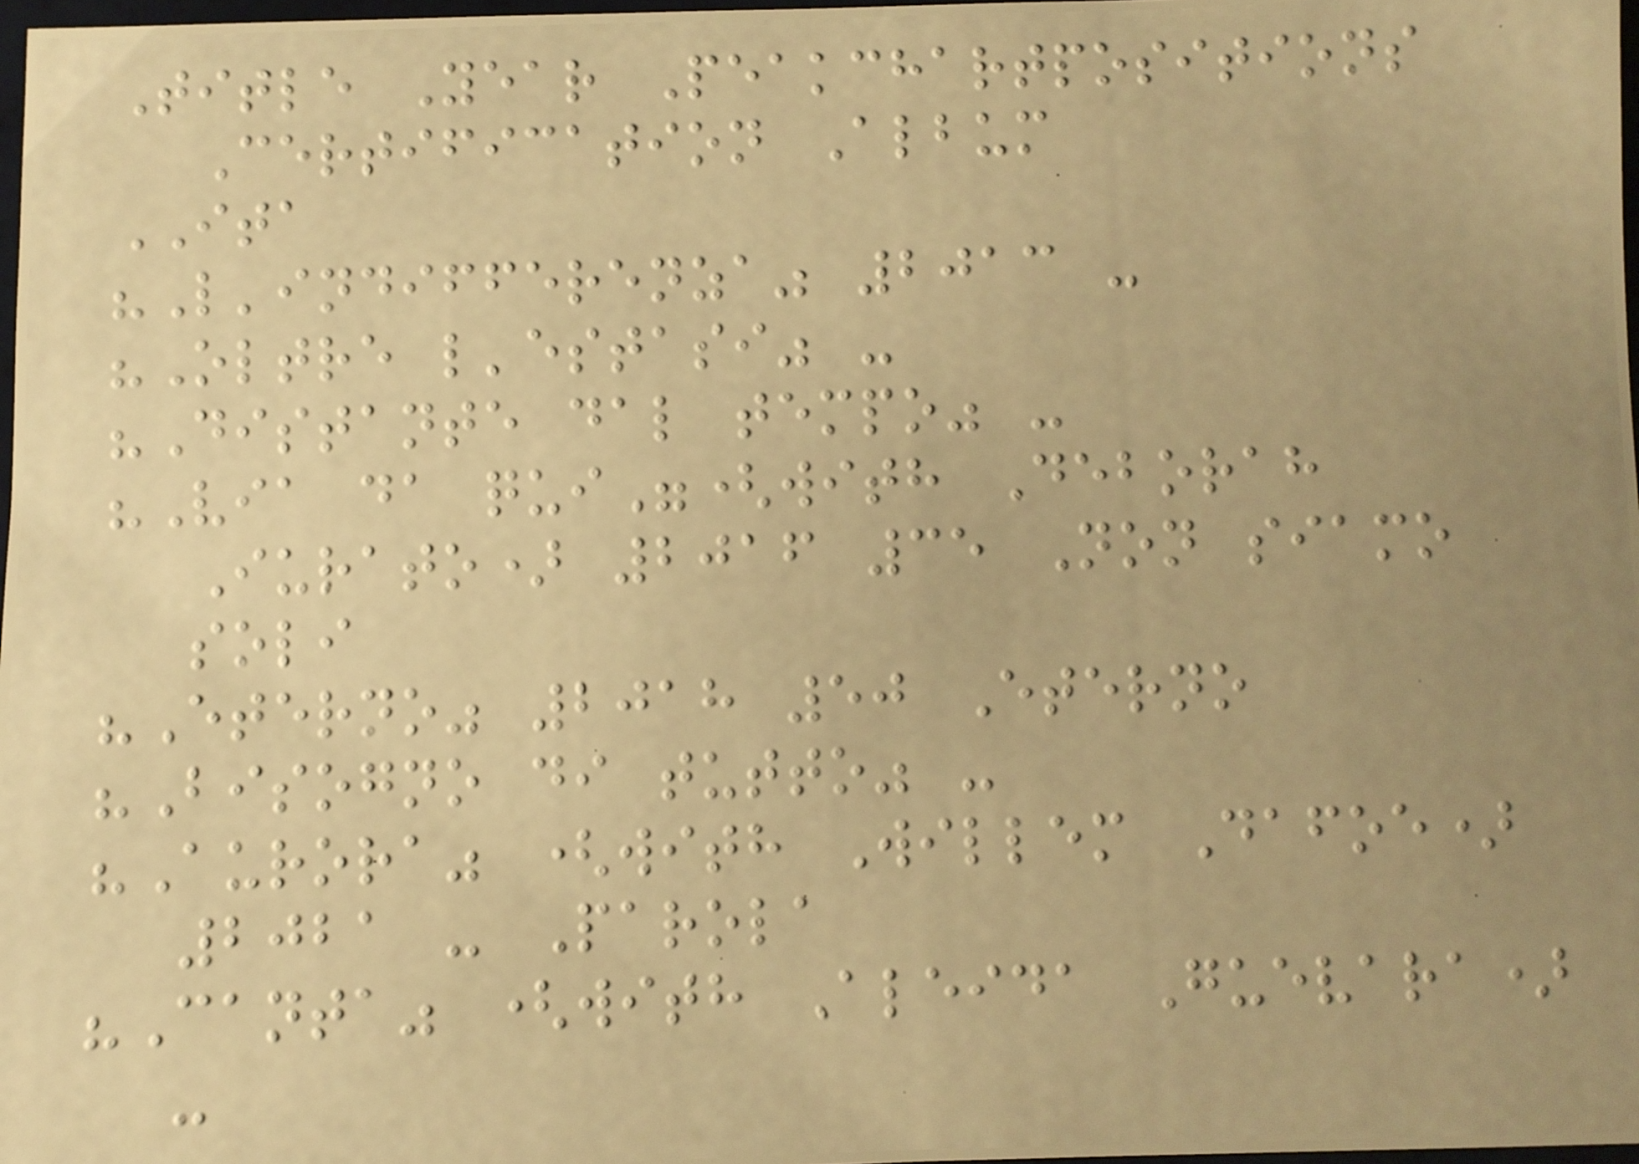Title Year Peakchartpositions
Certification Album
ITA
"L'indifferenza" 2013 -
"Oltre l'estasi" -
"Distante dal tempo" -
"Via da qui"(with Deborah
Iurato) 2016 35 Non siamo
soli
"Eterno" 2018 50 Eterno
"Bisogno di tutto" -
"Aurora" (with Willem Dafoe)
2021 - Parola
"Canta" (with Aleida Guevara)
-
